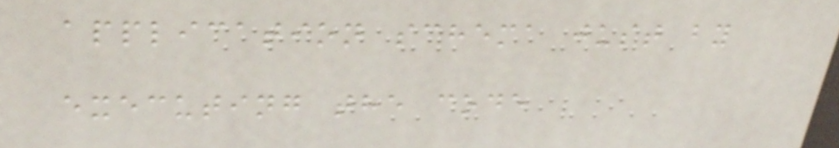application schema just by
executing the code
